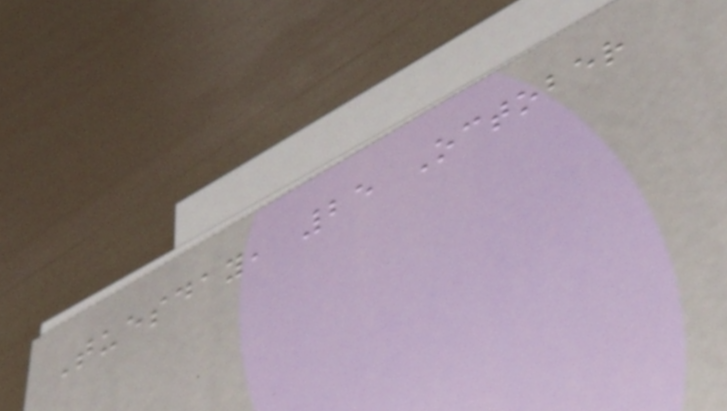Tuesday, 25 October
